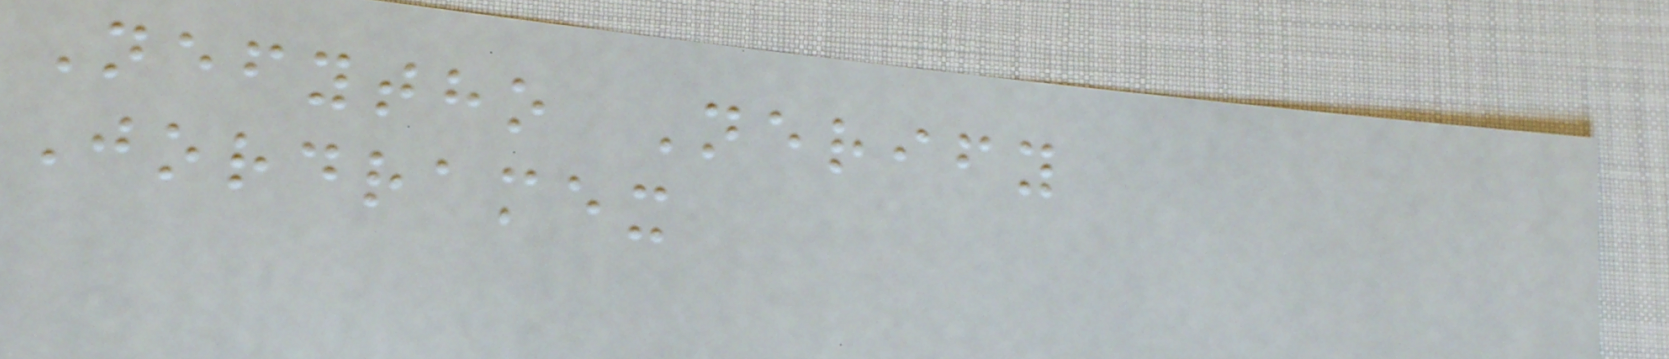Nefytho Nerify
Jordramex
